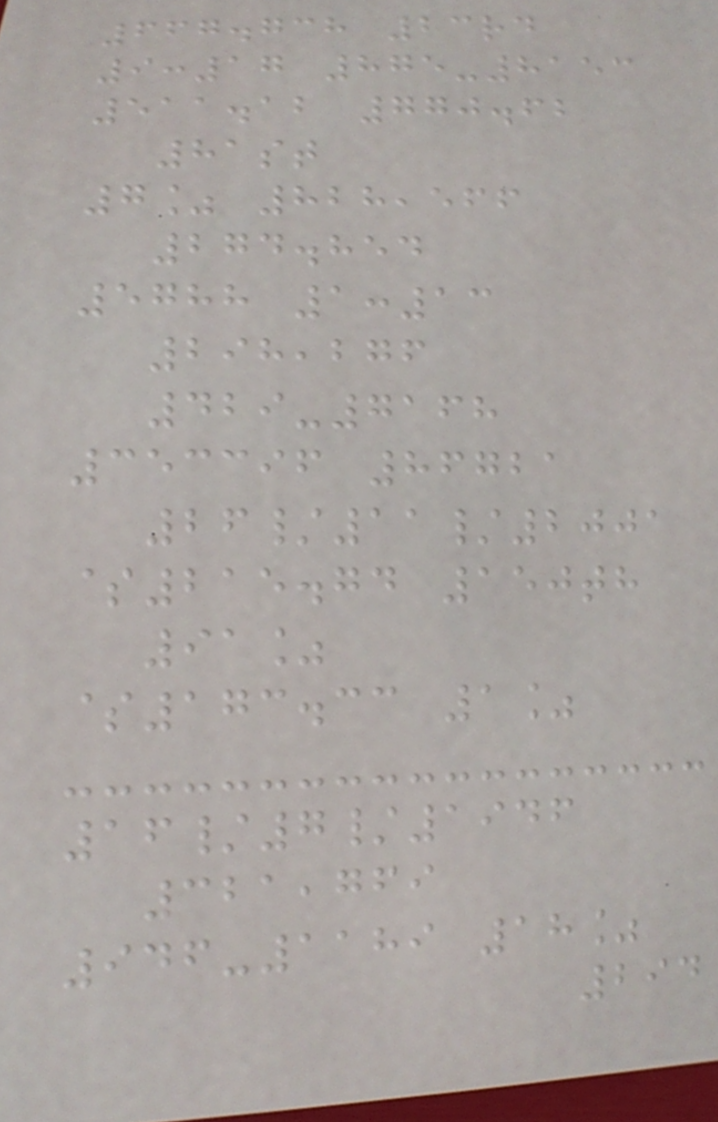667.738 23rd
9:17 875-8153
511.12 770.62
81st
7% 828,566
274.854
5788 1:13
298,276
429-7168
353396 86721
26/11/2001
$215.74 150th
91%
$173.33 1%
16/7/1946
321,769
946-1189 18%
294
